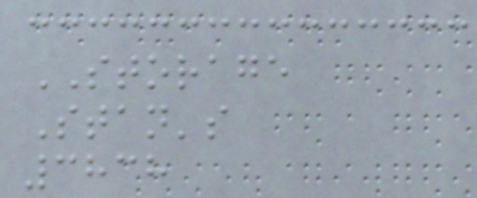STORAGE
Stan's
3838
